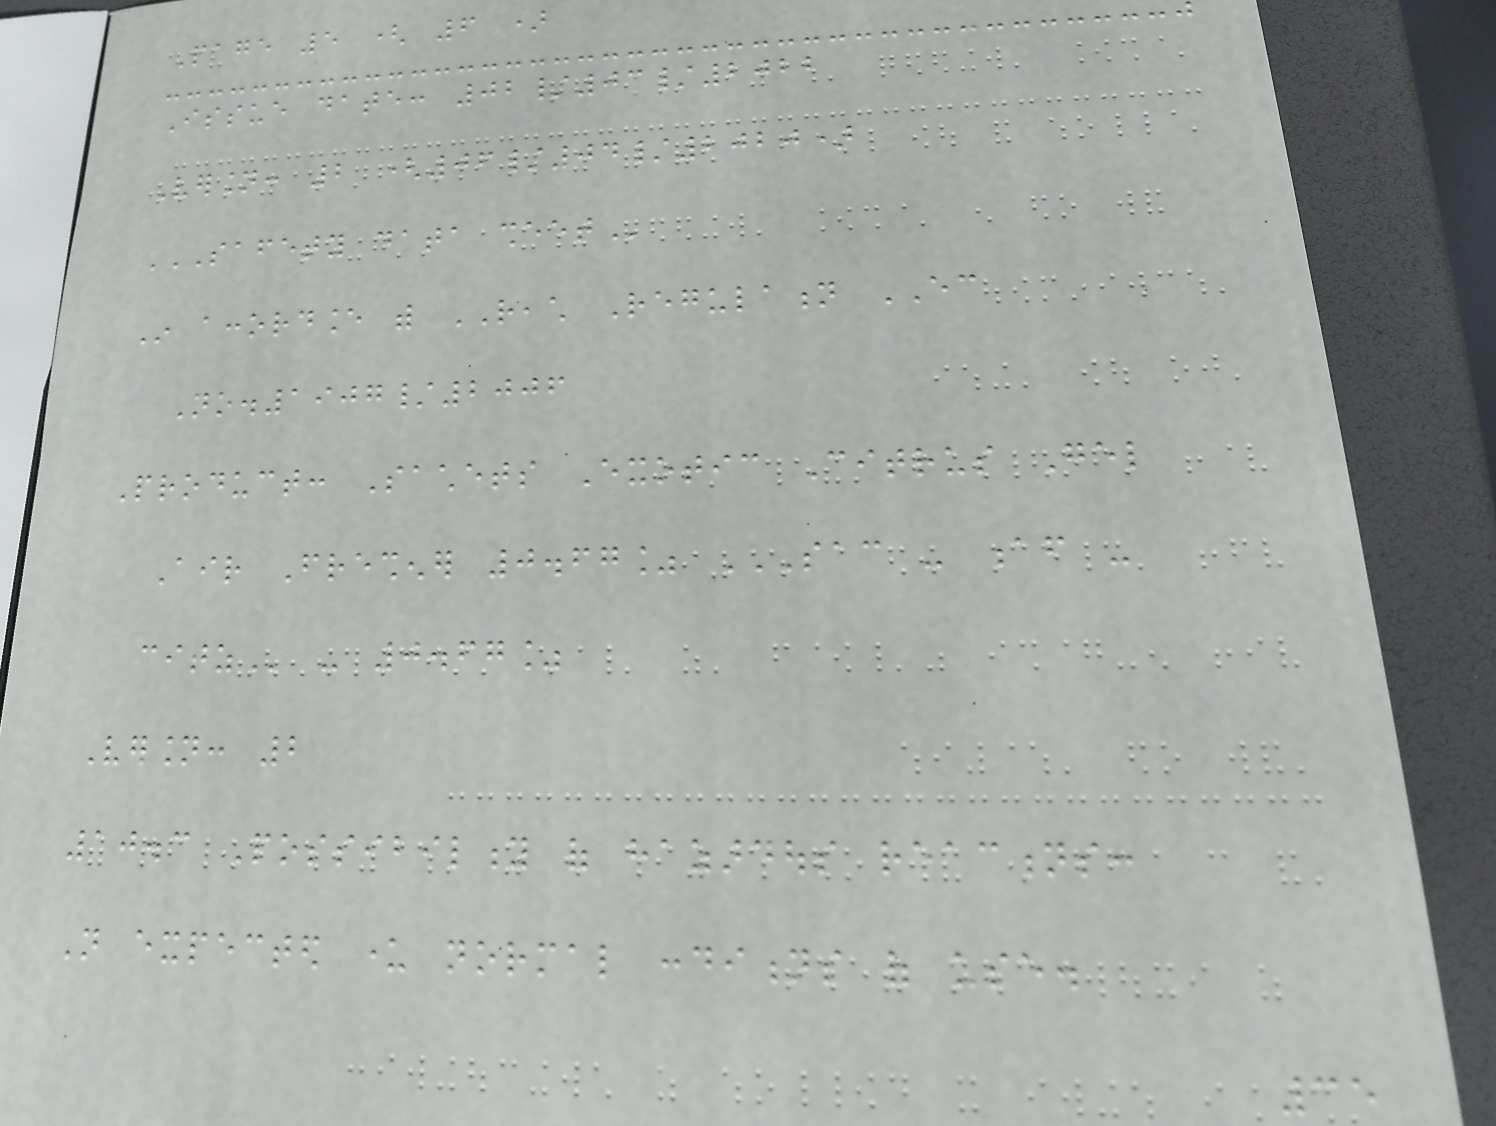Page 5 ( 6 )
Issue date: 02/03/2022
Version: 2 (06/04/2020)
SAFETY DATA SHEET
In accordance with REACH Regulation EC
No.1907/2006
Product: Sachets Exotic Citrus Gel
Air Freshener 0.67% SAC - AF -
CITZ - 0.67%
Version: 2
10.3 Possibility of hazardous reactions:
Not expected under normal conditions of use.
35
